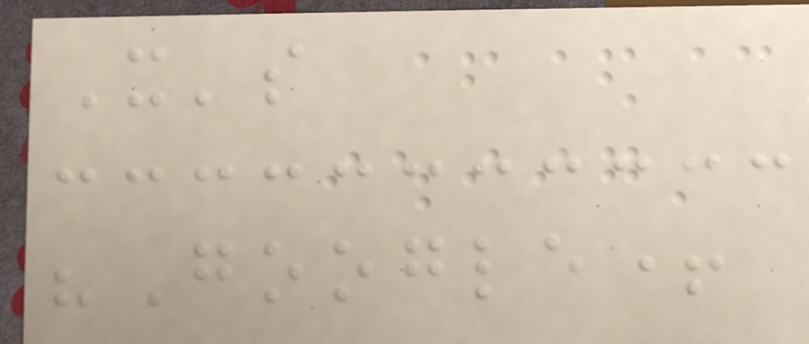It's
"Google+
